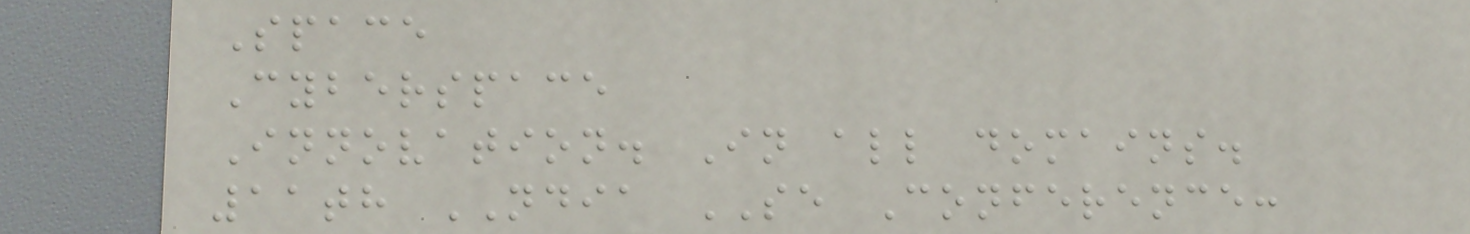Space
Cyberspace
Innovation. In all domains.
11th NDIA SE Conference:
